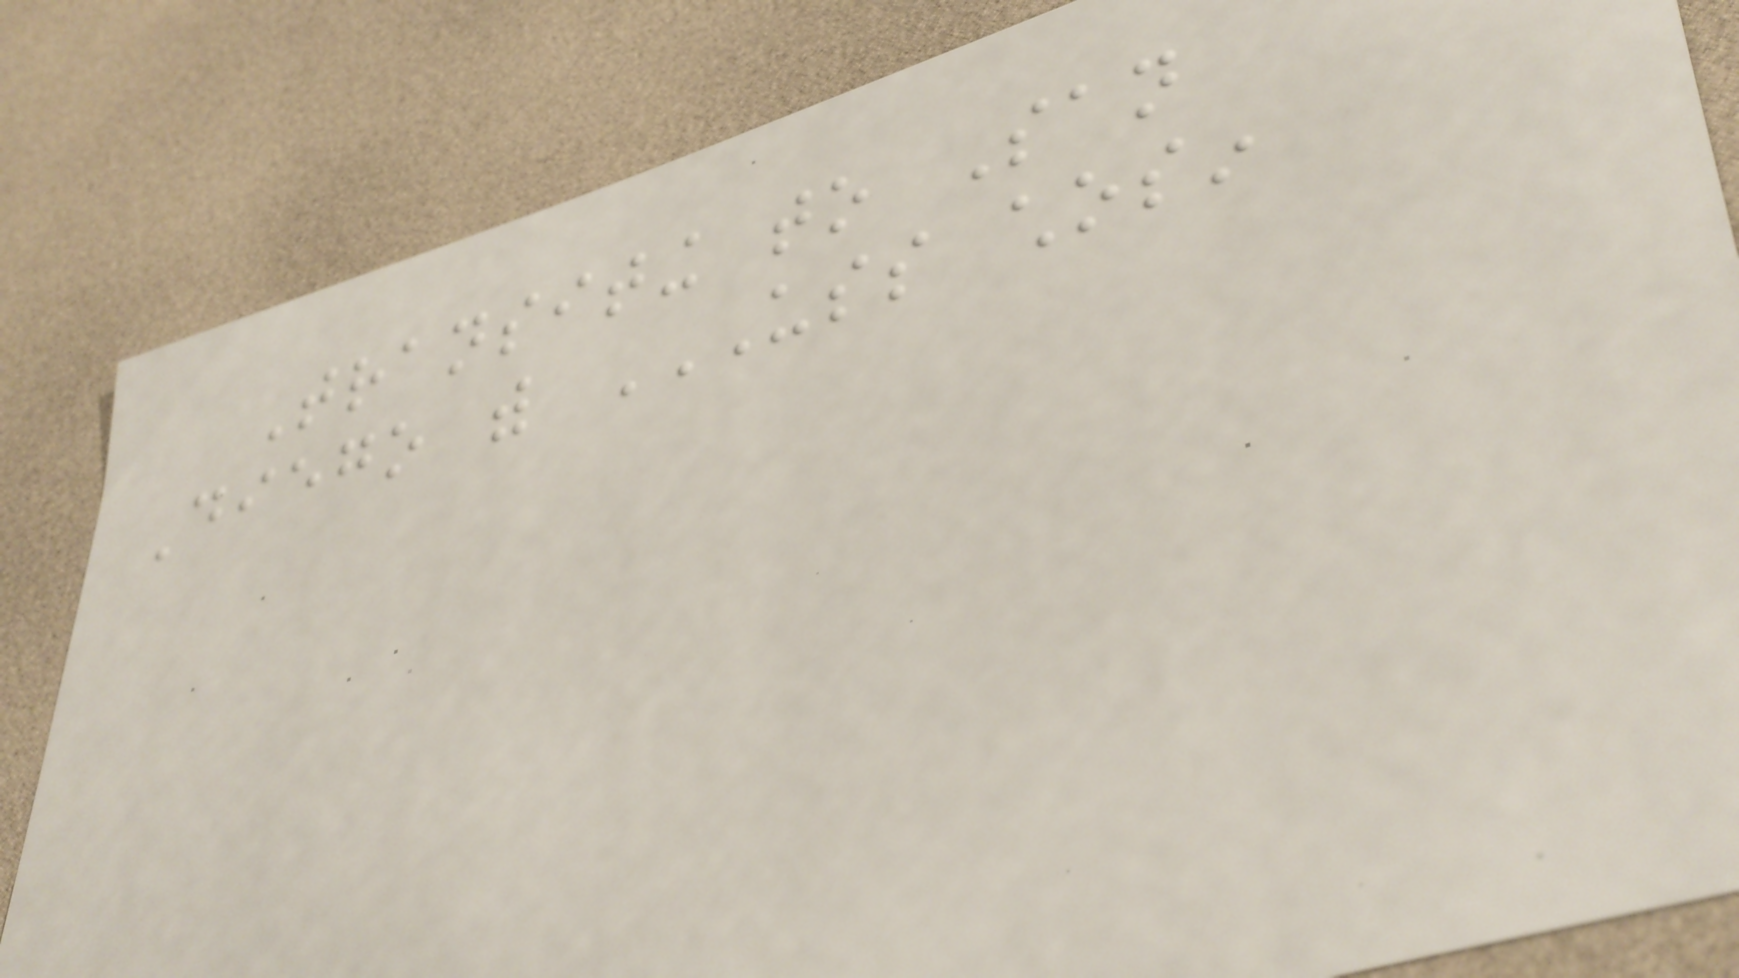Transiting to San
Diego with USS CHOSIN
